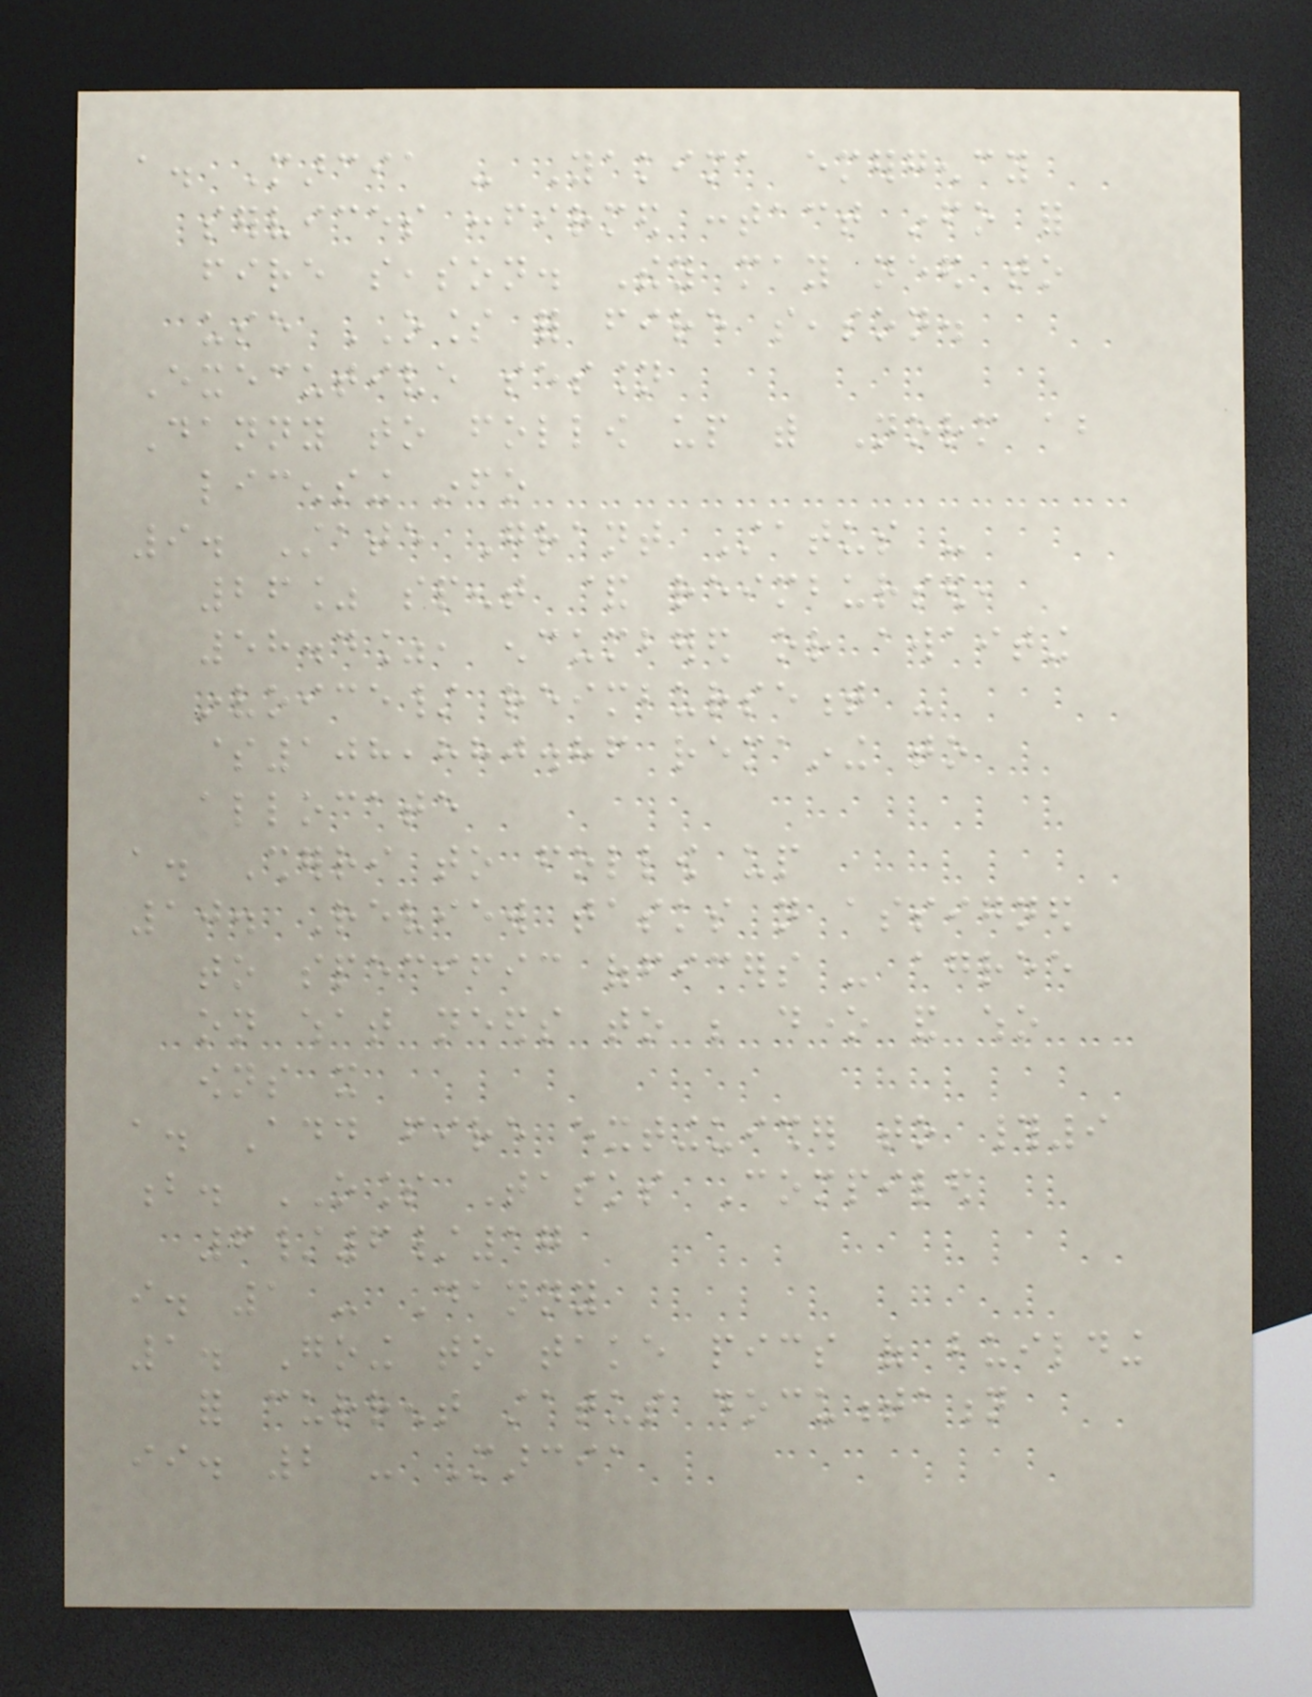a. Marcia - Yakima emergency
services confirmed contact info for
fire season. They may need to
use OLESS for fire season.
Executive session
Danny to follow up with Norm about
licensing info
9. State Grant Status -
26% spent & reimbursed,
58.4%, encumbered or awaiting
invoice/ reimbursement -
$108,880.86 remaining to
allocate
a. Sherri to follow up
10. Review tasks not assigned
to specific officers - agree
on what needs to be done and who
owns it
a. Add fire extinguisher to #9
b. OLESS Tasks Compiled
6/6/17
i. 1 - Danny
1. Going to take pics of building
for current status documentation
ii. 2 - Marcia
